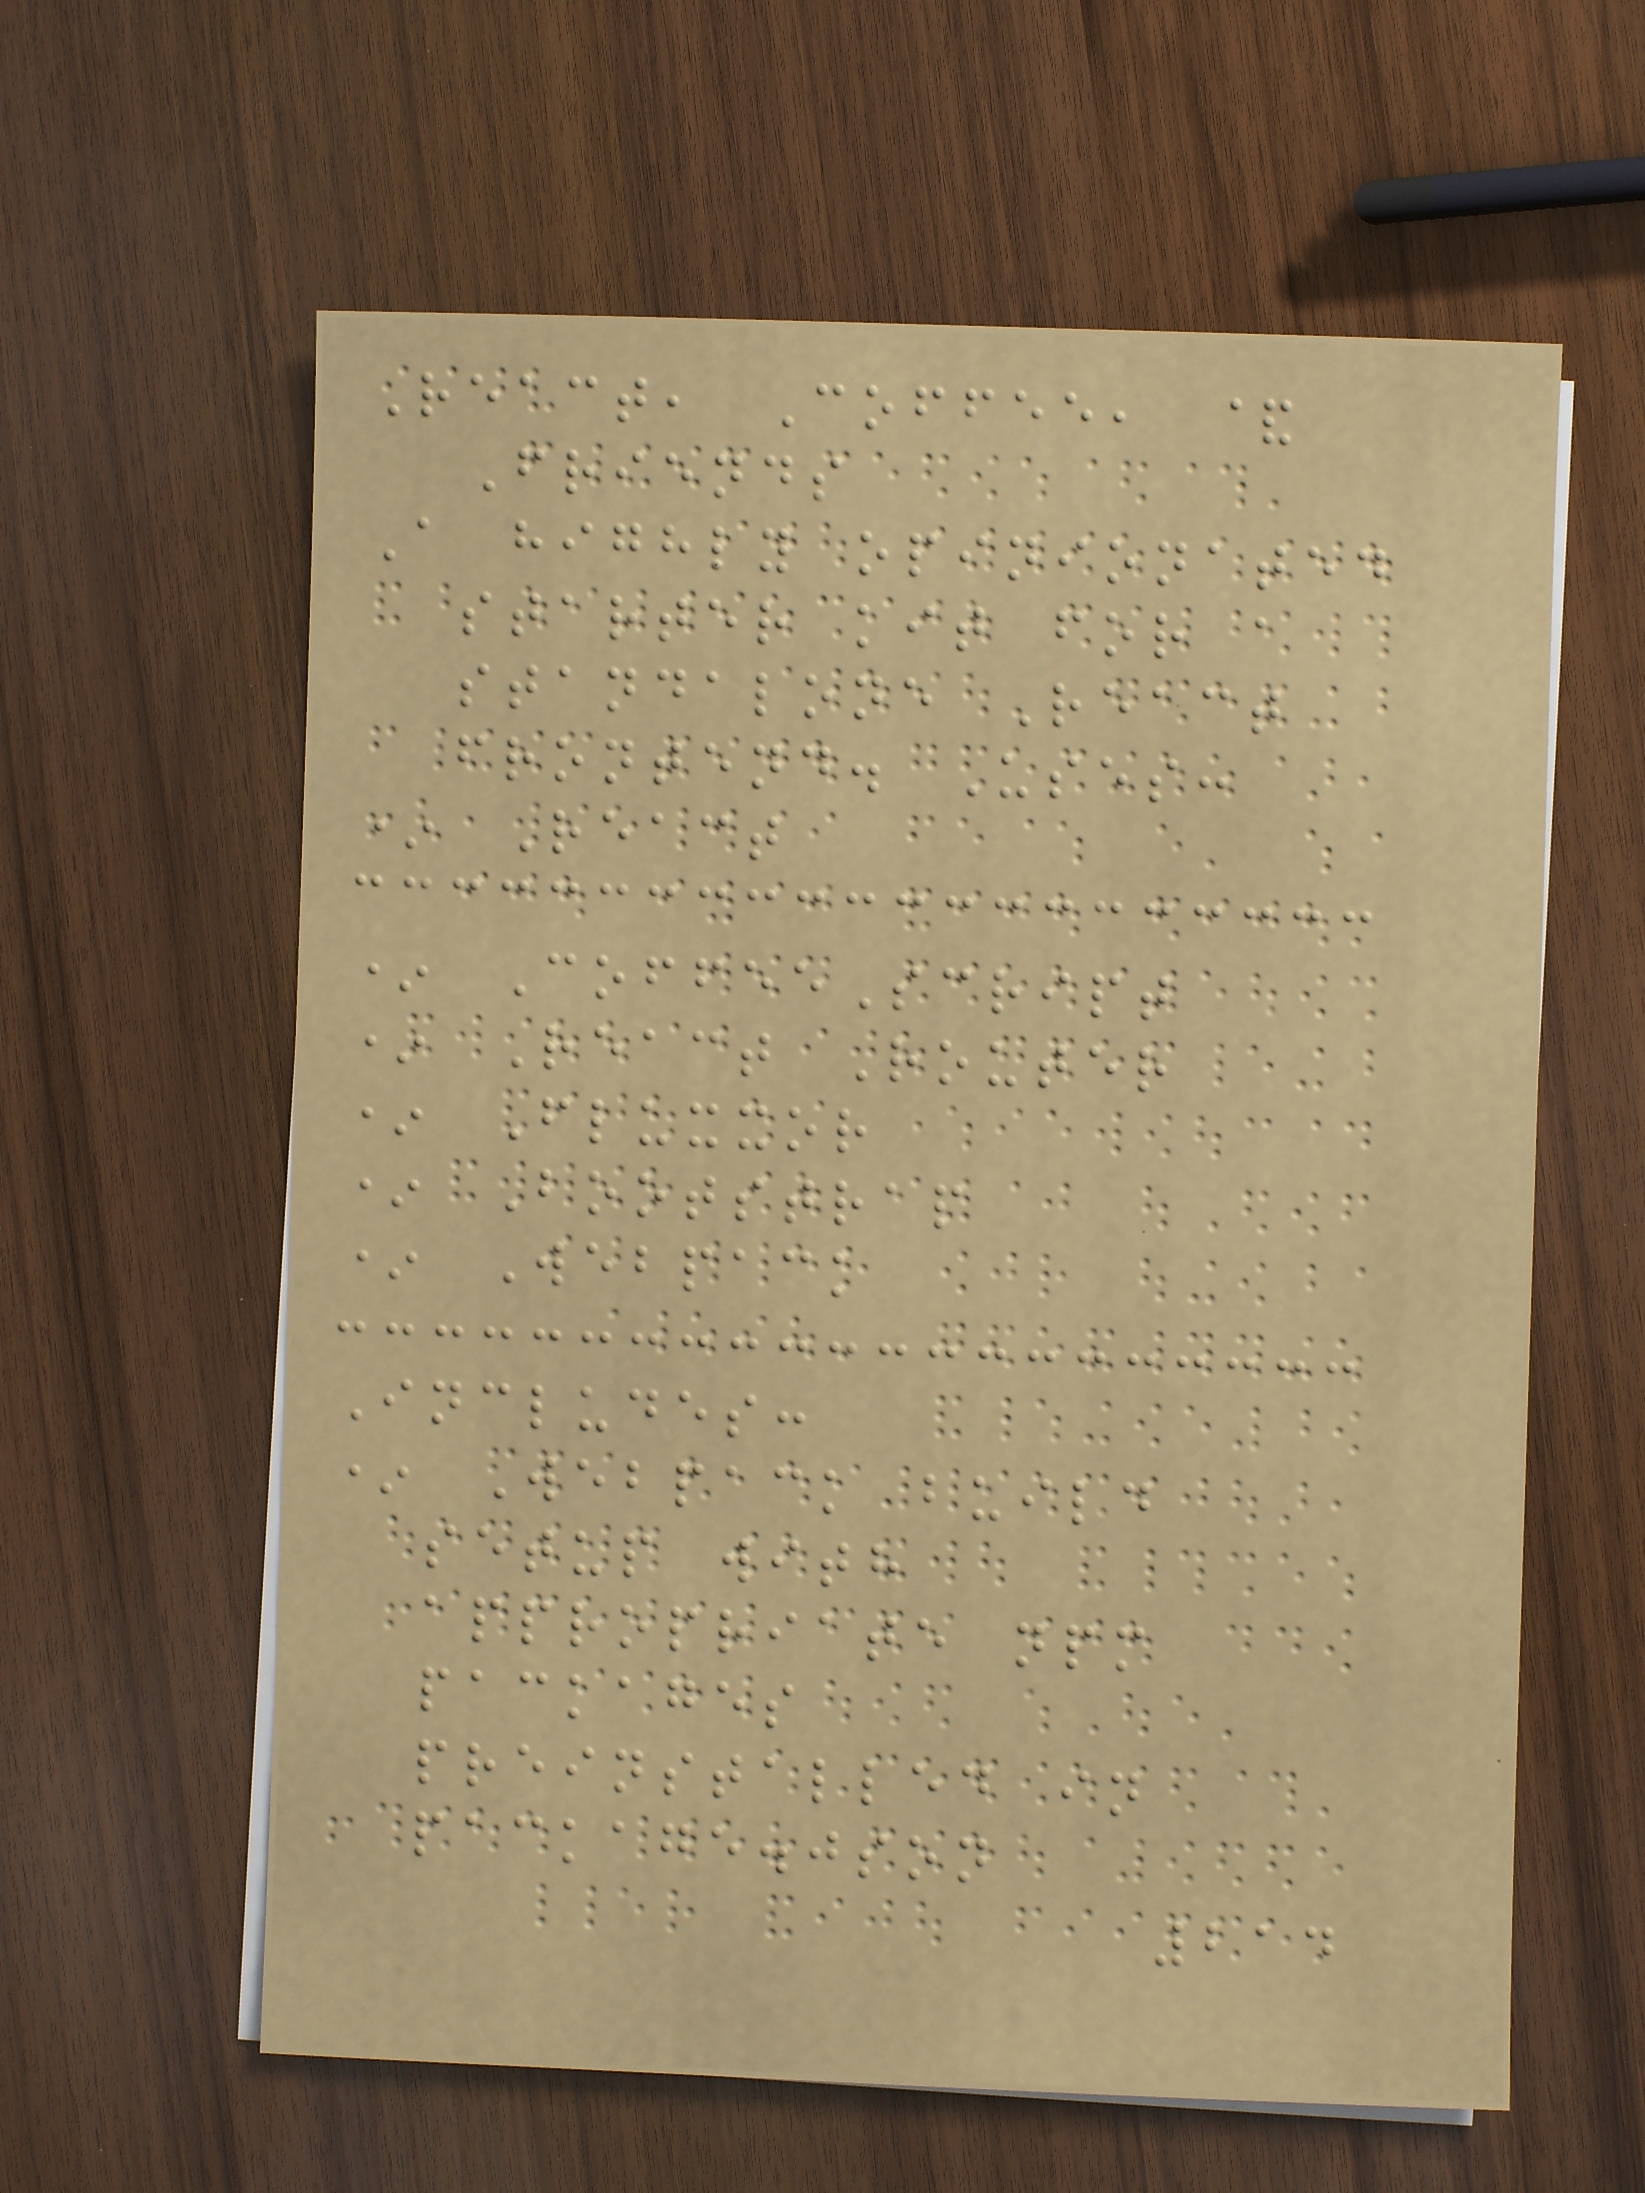React, Coffee, &
Friends
A highly opinionated
starter kit for a
standalone React
frontend. Uses:
* React
* CoffeeScript
* React Router
* Fluxxor
* Bootstrap
* Webpack
Includes:
* Webpack build
setup with
appropriate npm
packages
preinstalled in
package.json
214
